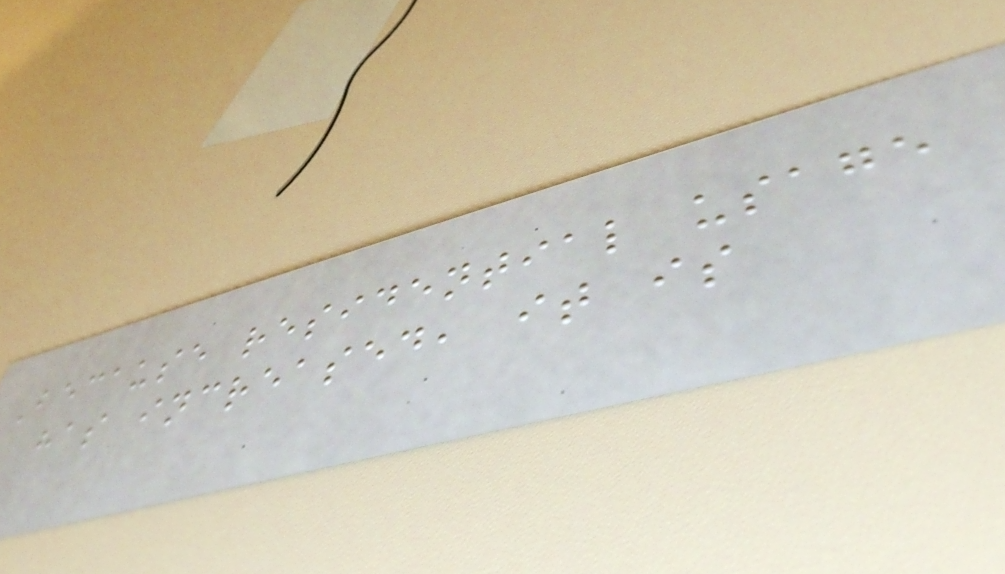Because residential usage
has increased, it is
